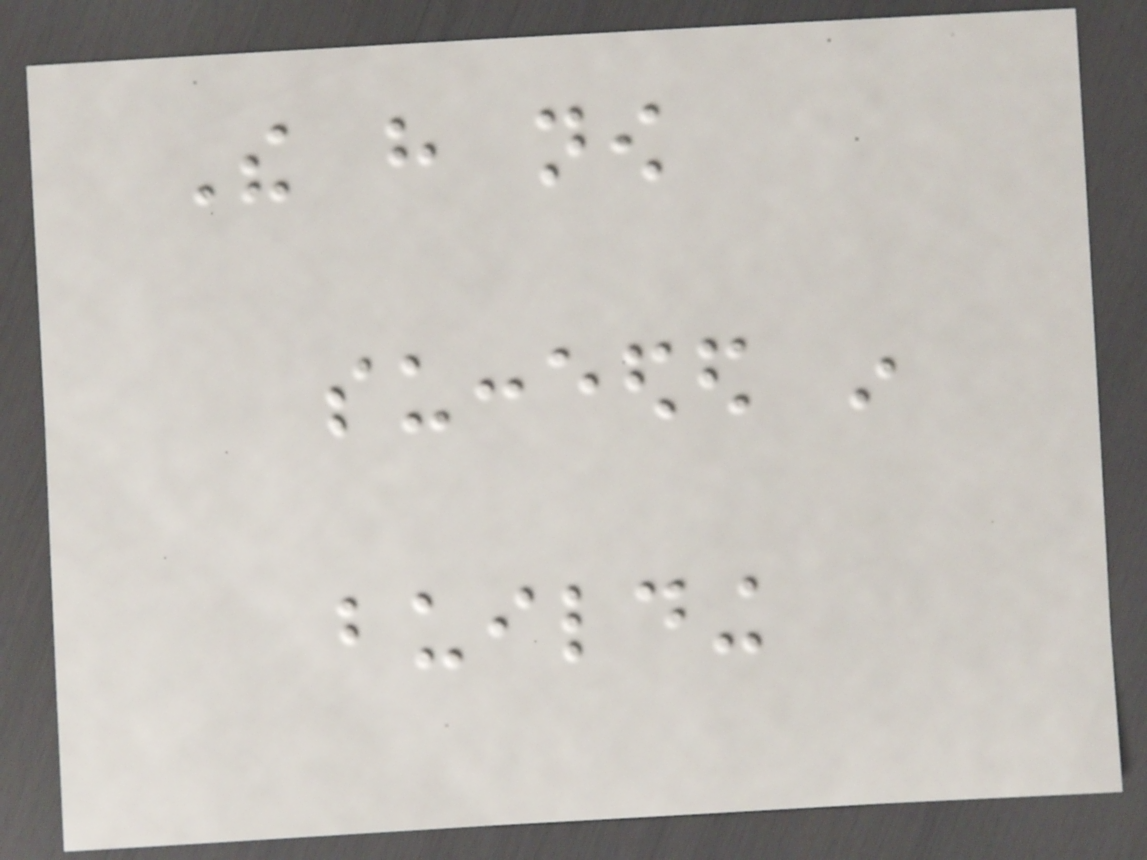The have now
succeeded in
building
